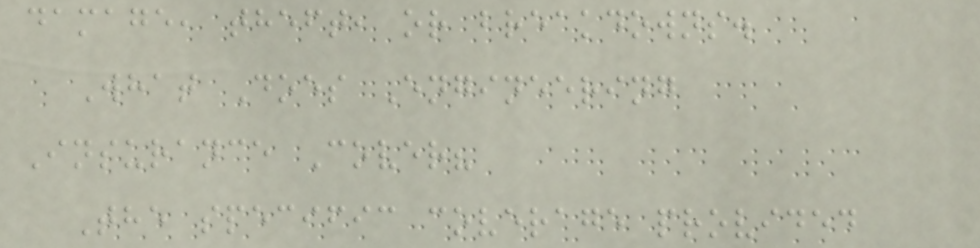damage, theft, or breakdowns.
What Does Engineering
Insurance Cover?
The specific coverage provided
